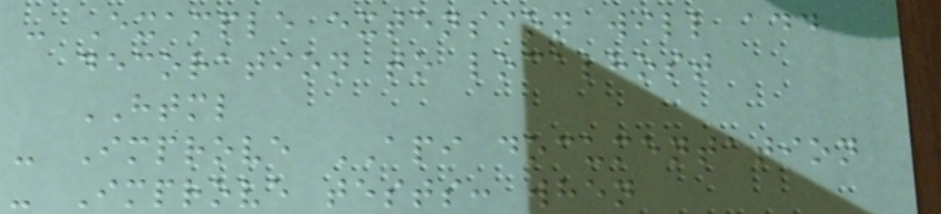- Example extension will add
decoration to localhost
HTML
- Improve API documentation
- Improve tests: when
